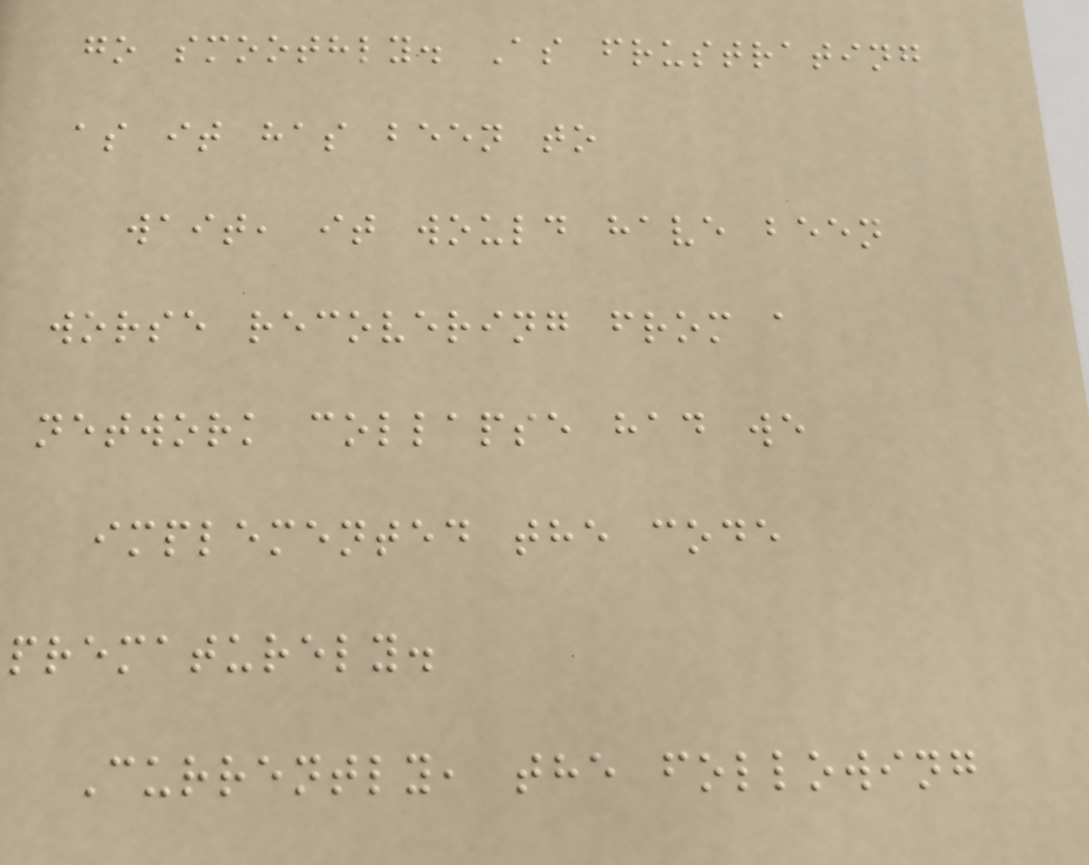go smoothly. As frustrating
as it has been to
wait, it would have been
worse recovering from a
network collapse had we
implemented the code
prematurely.
Currently, the following
